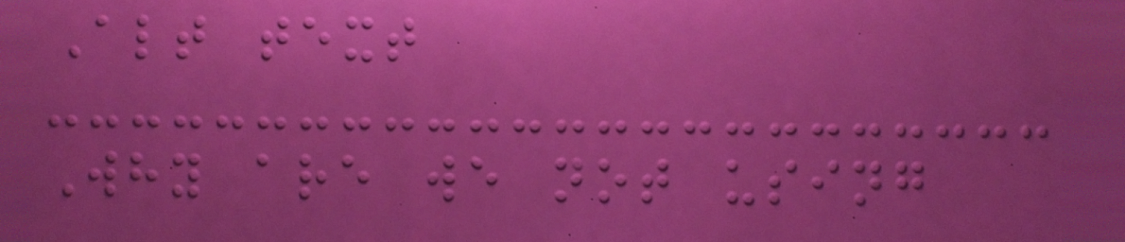Alt text
Why are we not using
